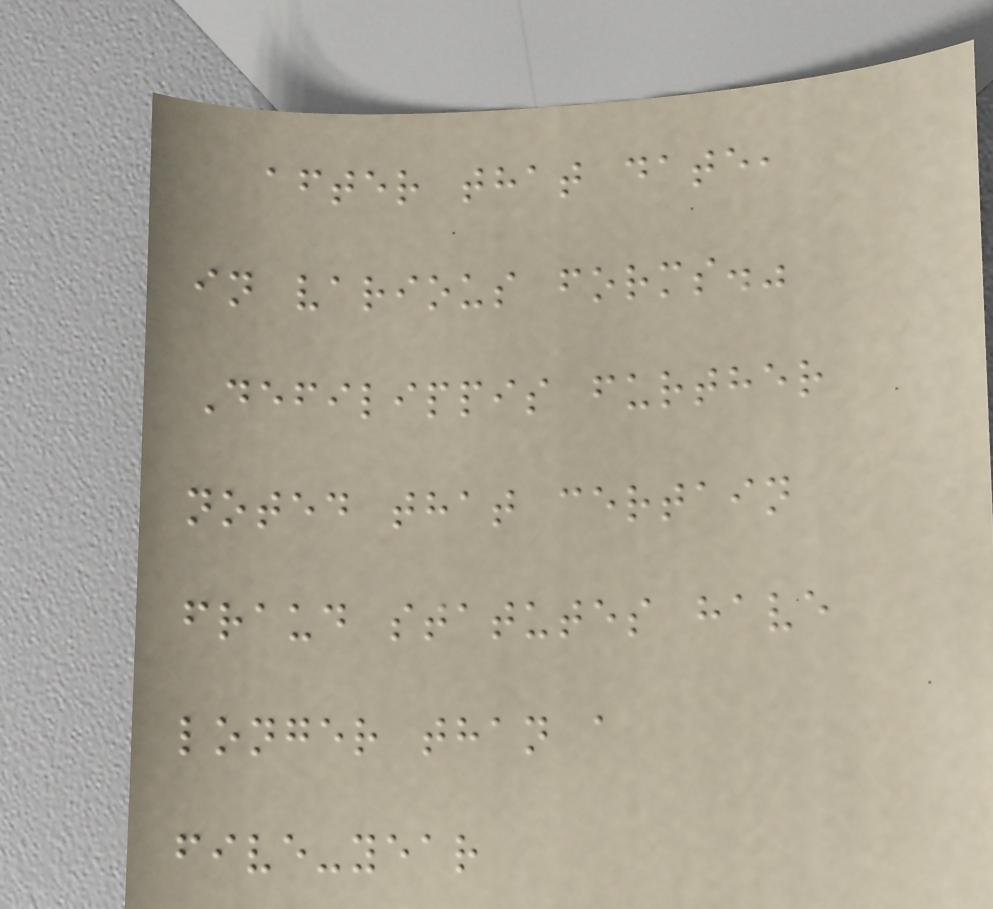after that date,
in various forms."
Defilippis further
noted that certain
fraud statutes have
longer than a
five-year
